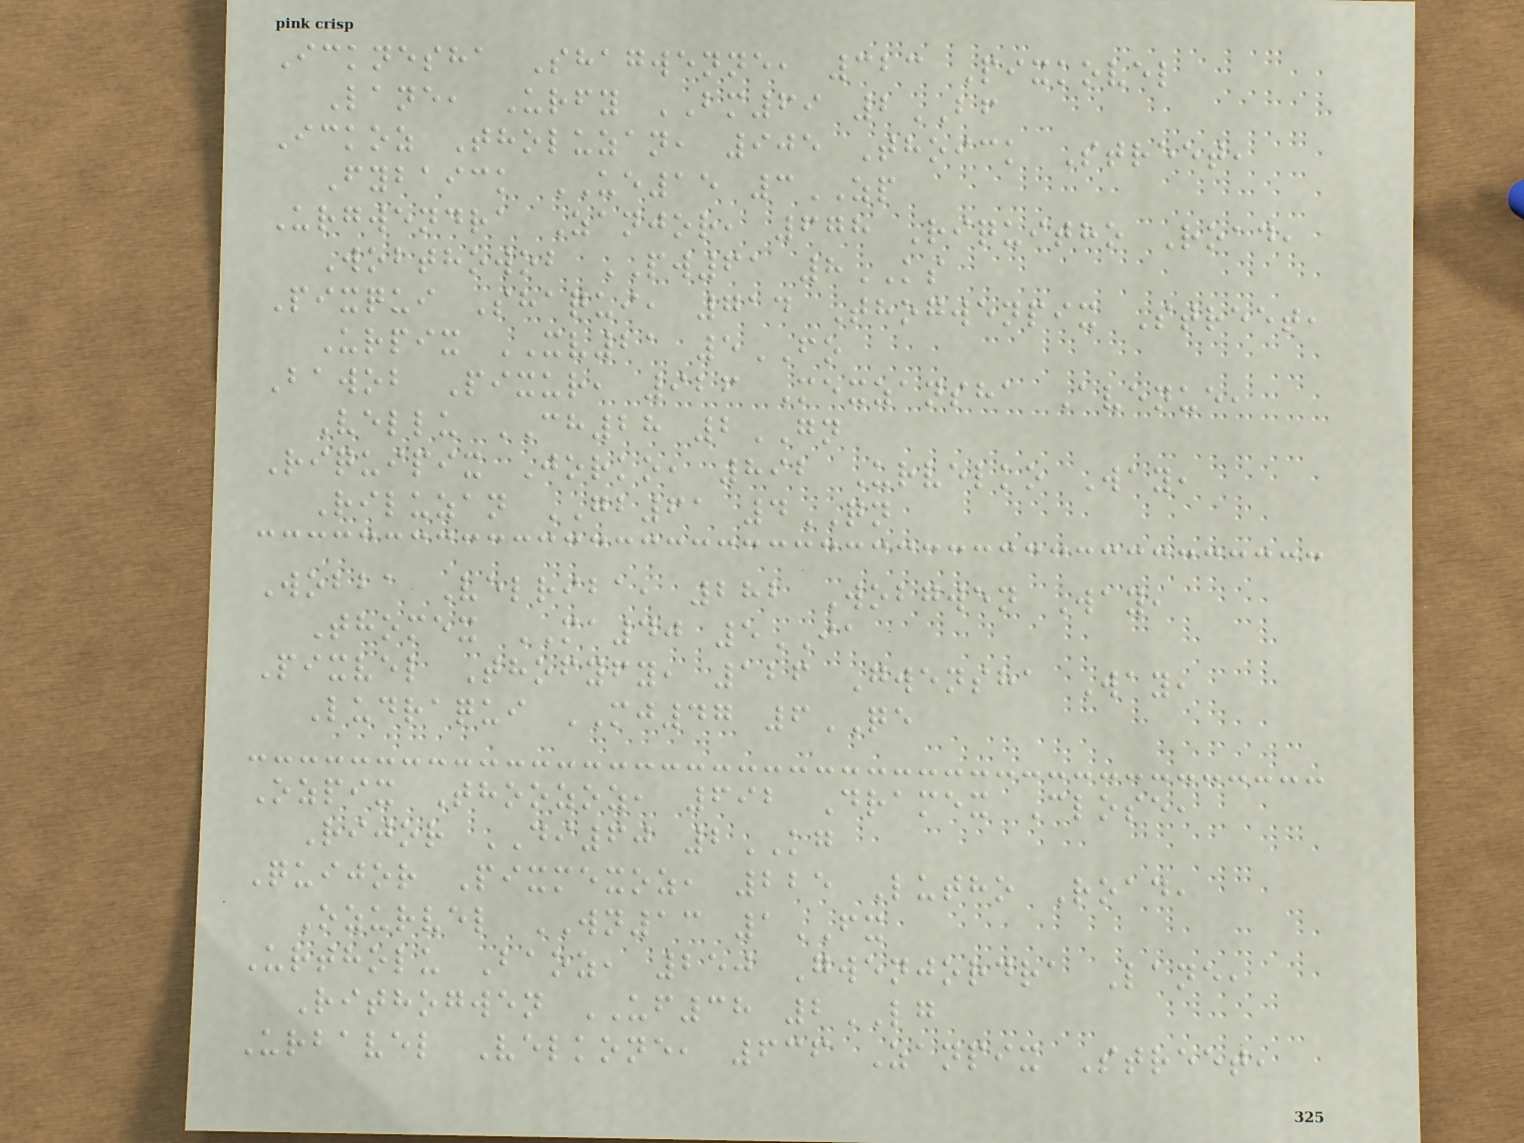Icknesha Shagwenne, 323 Pixkovel
Lane, Urfy BM69 2BF
Ickoz Tholuzan, 905 Thoick Street,
Fybaick UE15 3ZP
Urgwendra Zanjor, 678 Riquitho Road,
Wobthowob PW61 8KS
Pixqui Shaqui, 714 Thogwenpix Street,
Urpix XV21 5FO
Bawob Pixur, 926 Mexzansha Avenue,
Vellu CH28 2GN
Riquipix Jorko, 892 Urvelko Way,
Riluzan GB61 4QN
Wobba Velriba, 282 Wobgwen Way,
Thomex MA40 5IA
Pixvel Thofyfy, 126 Gwensha Way,
Ludraqui MJ47 6QE
Ozpix Thoozoz, 692 Dramex Close,
Rijor DI60 2KG
Quijor Pixmexoz, 225 Lutho Road,
Ozurvel WN13 1FX
Urtholu Baoz, 250 Gwenjordra Lane,
Rithogwen UF38 2LG
Urbavel Velkone, 636 Zanpix Street,
